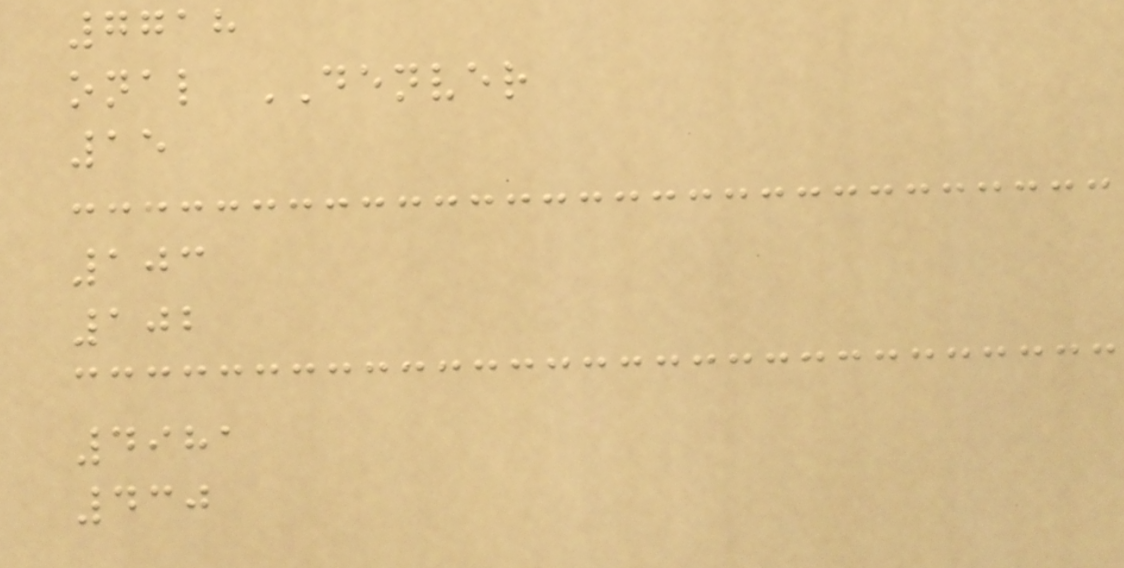7718
onal DENVER
15
103
102
4981
430
